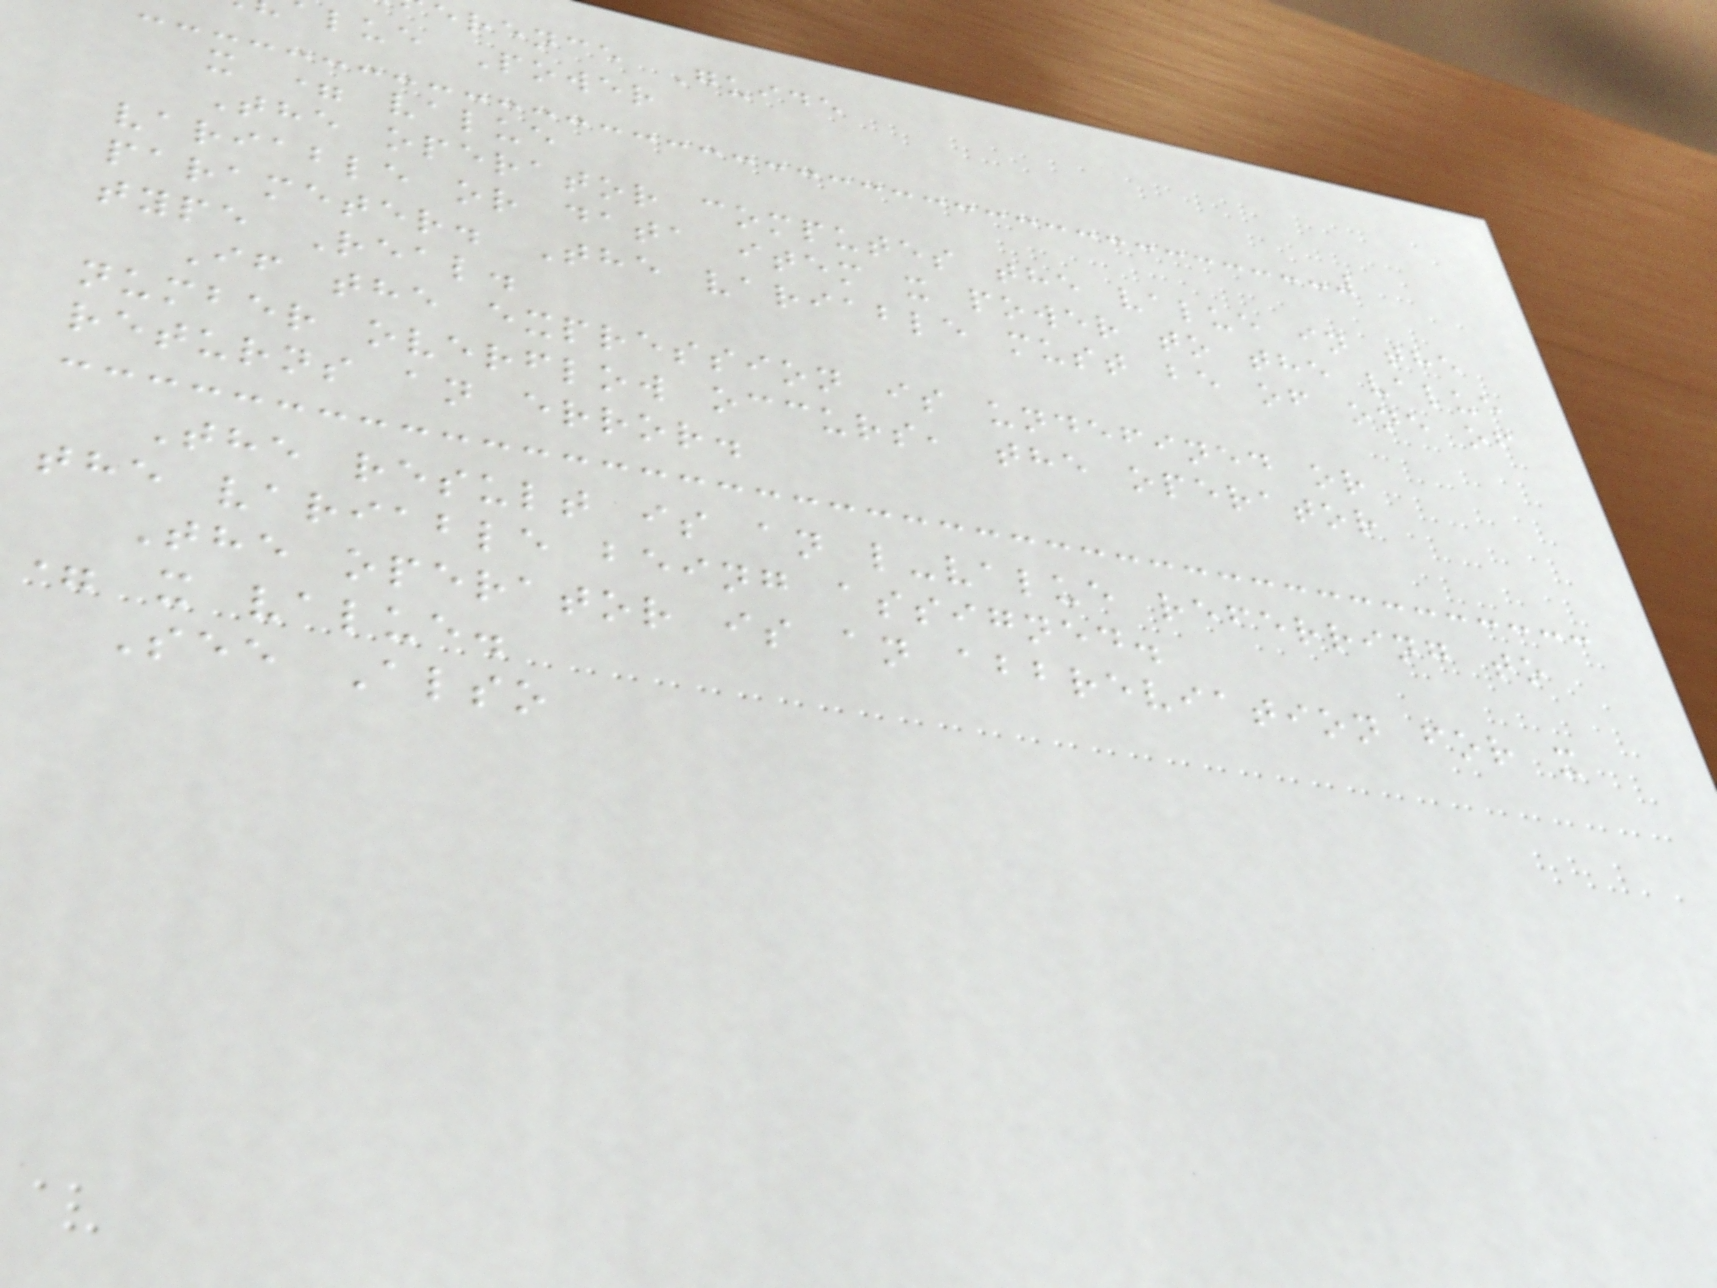erence Guide
lue Power
x = value
The operator computes the value in the
variable or data item x power to the value
parameter. The variable must be of one of
type Real.
If the expression is undefined or
number overflow occurs, the operator
returns an error.
The result is an l-value referring to
the variable being assigned.
The operator is an abbreviation for x
= x value.
See Also
